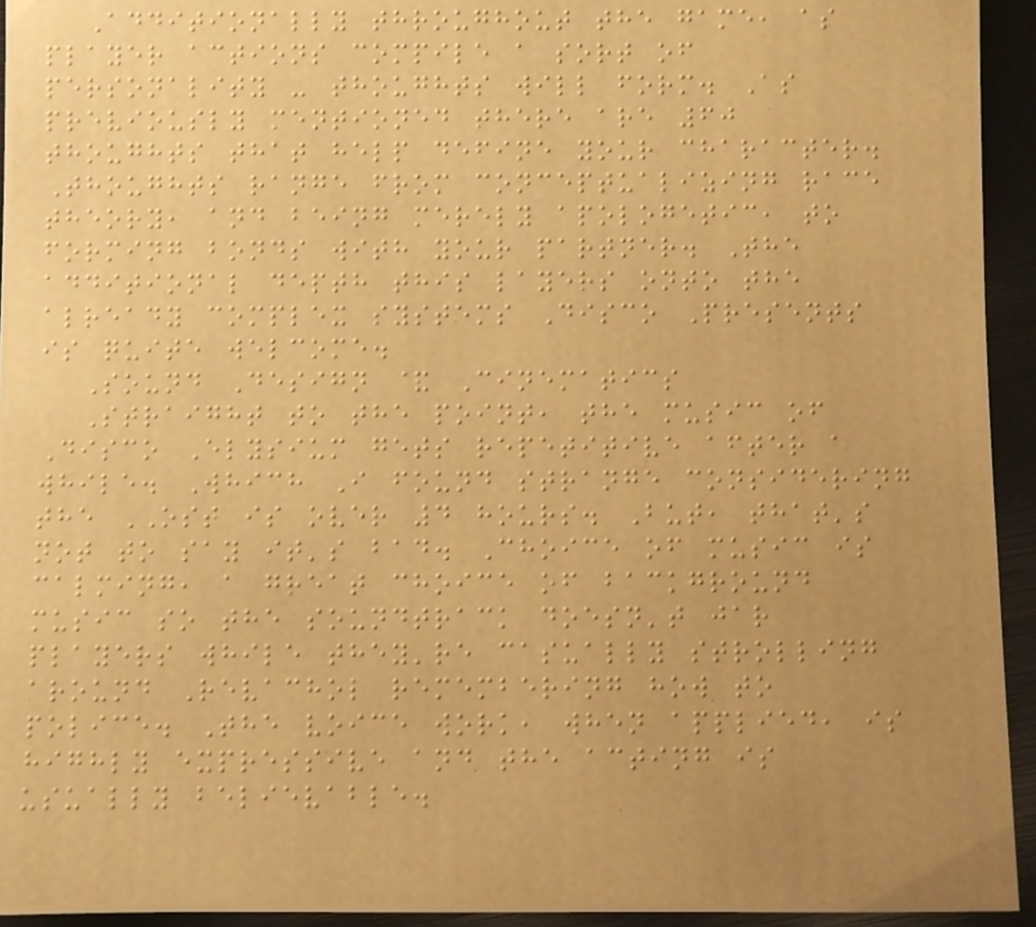Additionally throughout the game, as
player actions compile a sort of
personality - thoughts will form. As
previously mentioned there are 60
thoughts that help define your character.
Thoughts range from conceptualizing race
theory, and being merely apologetic, to
forming bonds with your partner. The
additional depth this layers onto the
already complex systems Disco Presents
is quite welcome.
Sound Design & Cinematics
Straight to the point, the music of
Disco Elysium gets repetitive after a
while. Which I found strange considering
the OST is over 4 hours. But, that's
not to say it's bad. Choice of music is
calming, a great choice of background
music so the soundtrack doesn't jar
players while they're casually strolling
around Revachol remembering how to
police. The voice work, when applied, is
highly expressive and the acting is
usually believable.
